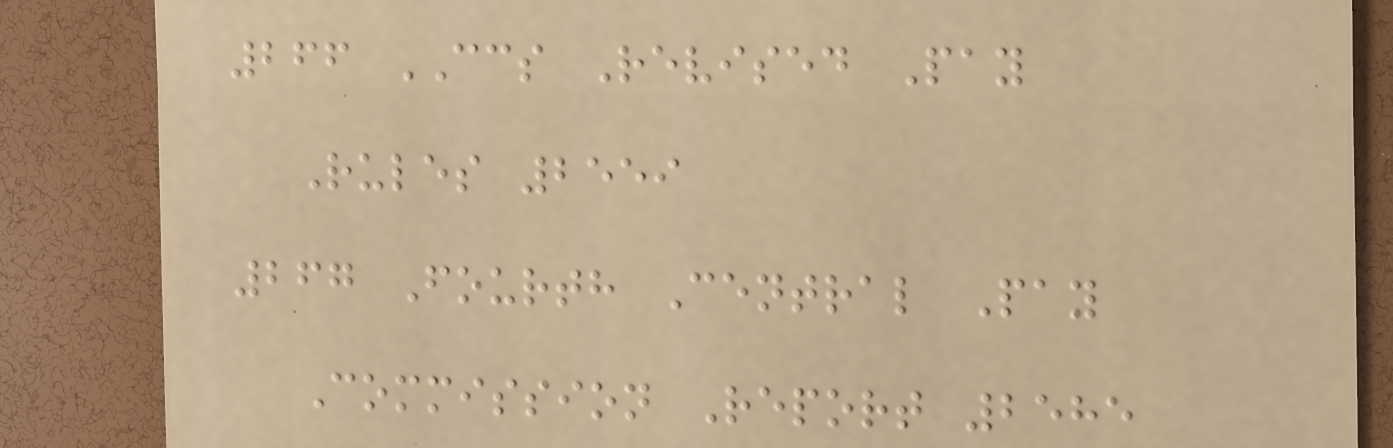266 CCS Revised Pay
Rules 2559
267 Fourth Central Pay
Commission Report 2585
